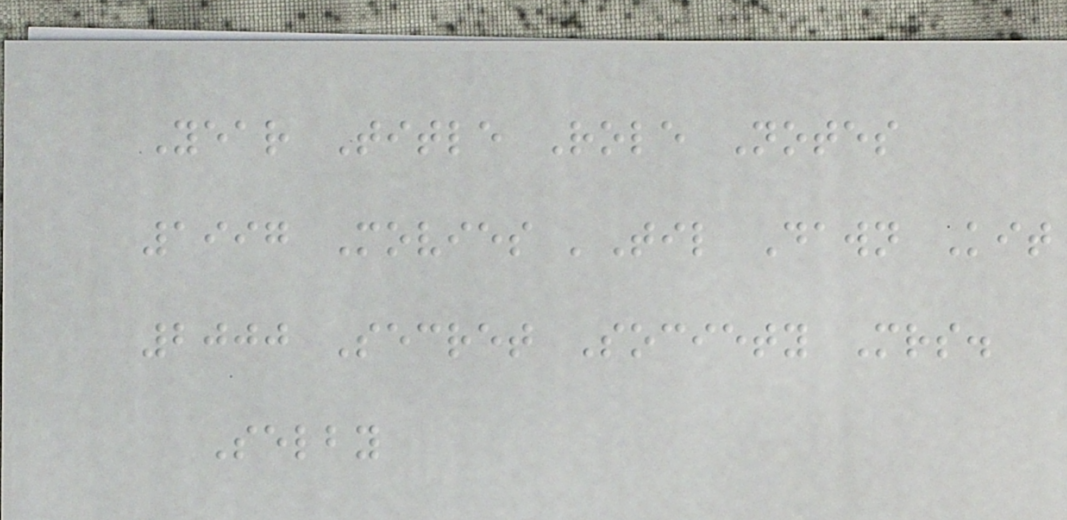Year Title Role Notes
1997 Movies 'Til Dawn Kit
2000 Secret Society Mrs.
Selby
